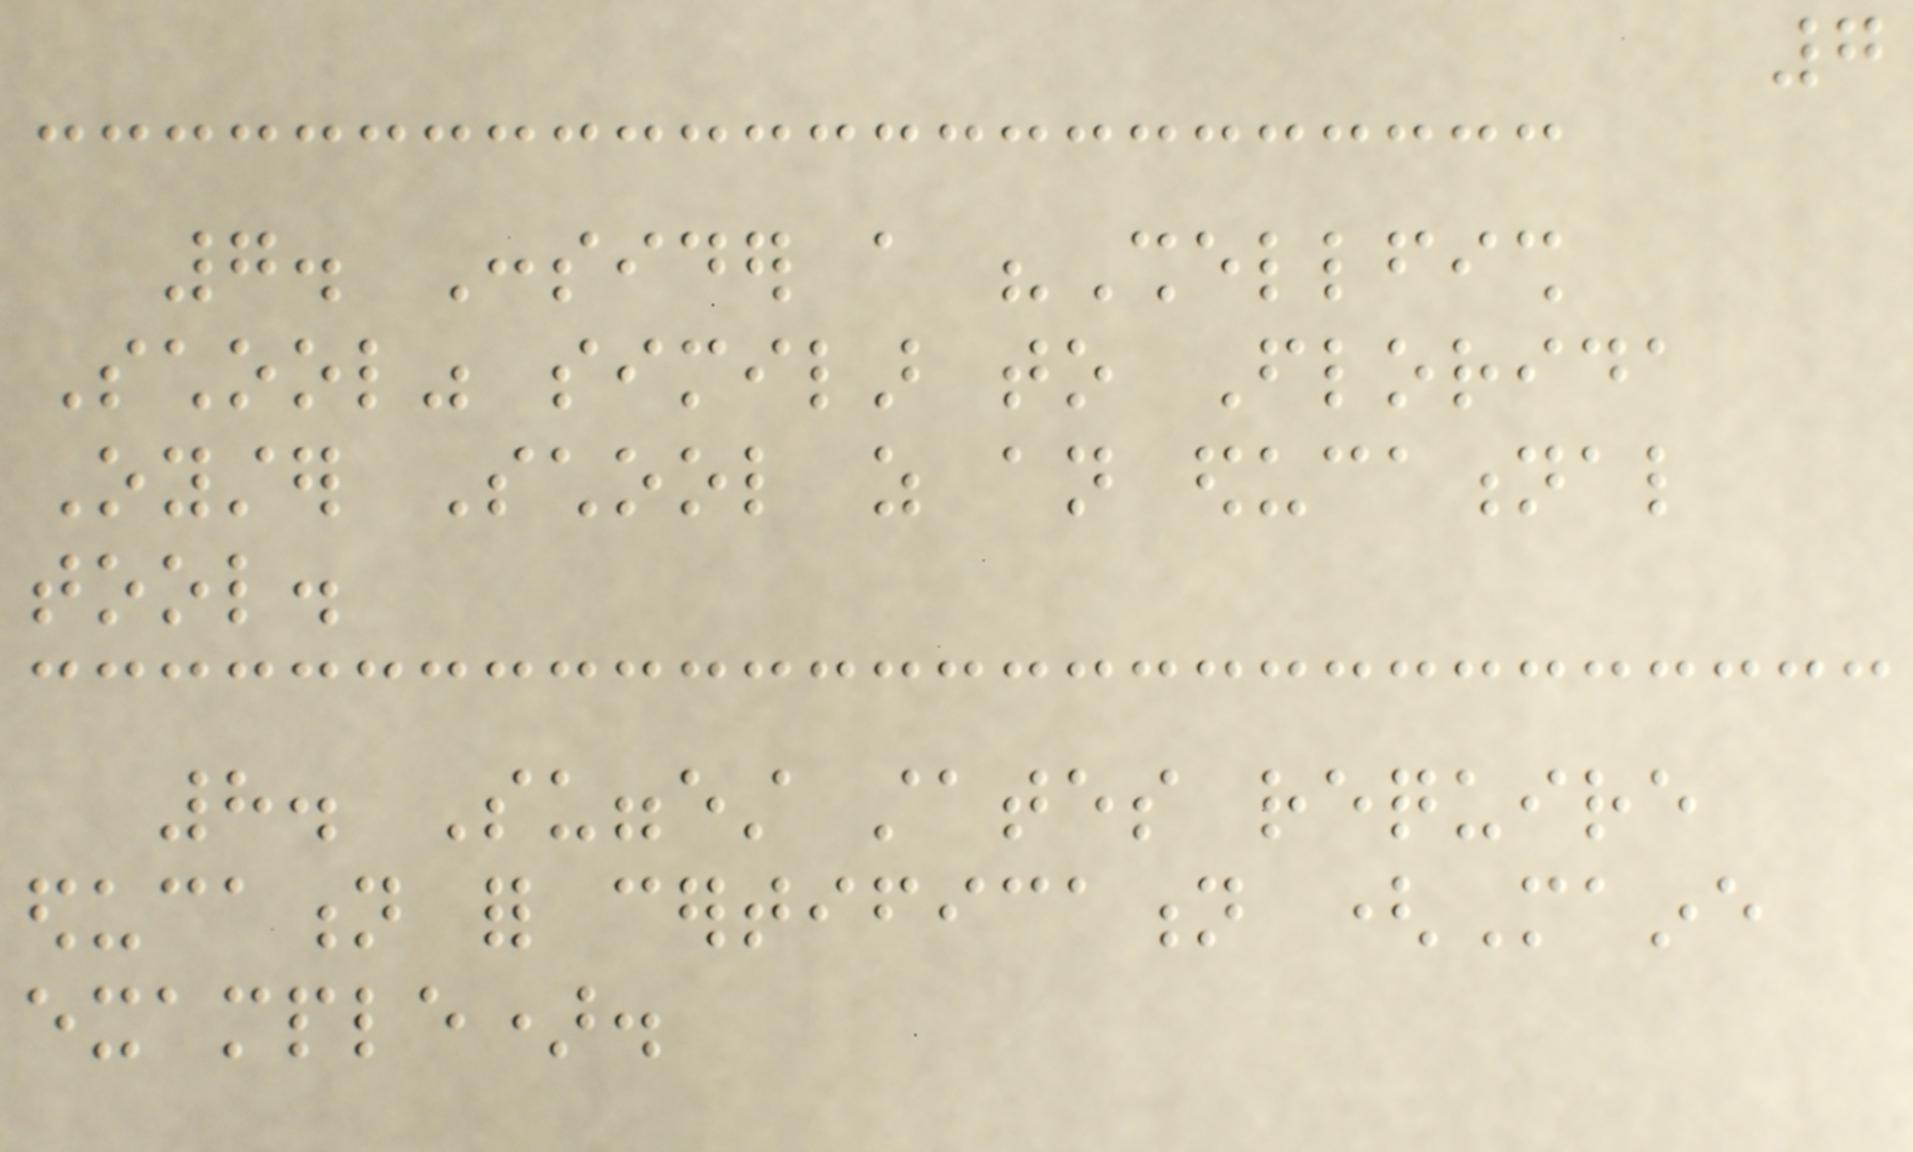7
7. Consider a "Shellfish
School" similar to Florida
Oyster School as an educational
tool.
8. Suggest states require
education for certification (Maine
example).
